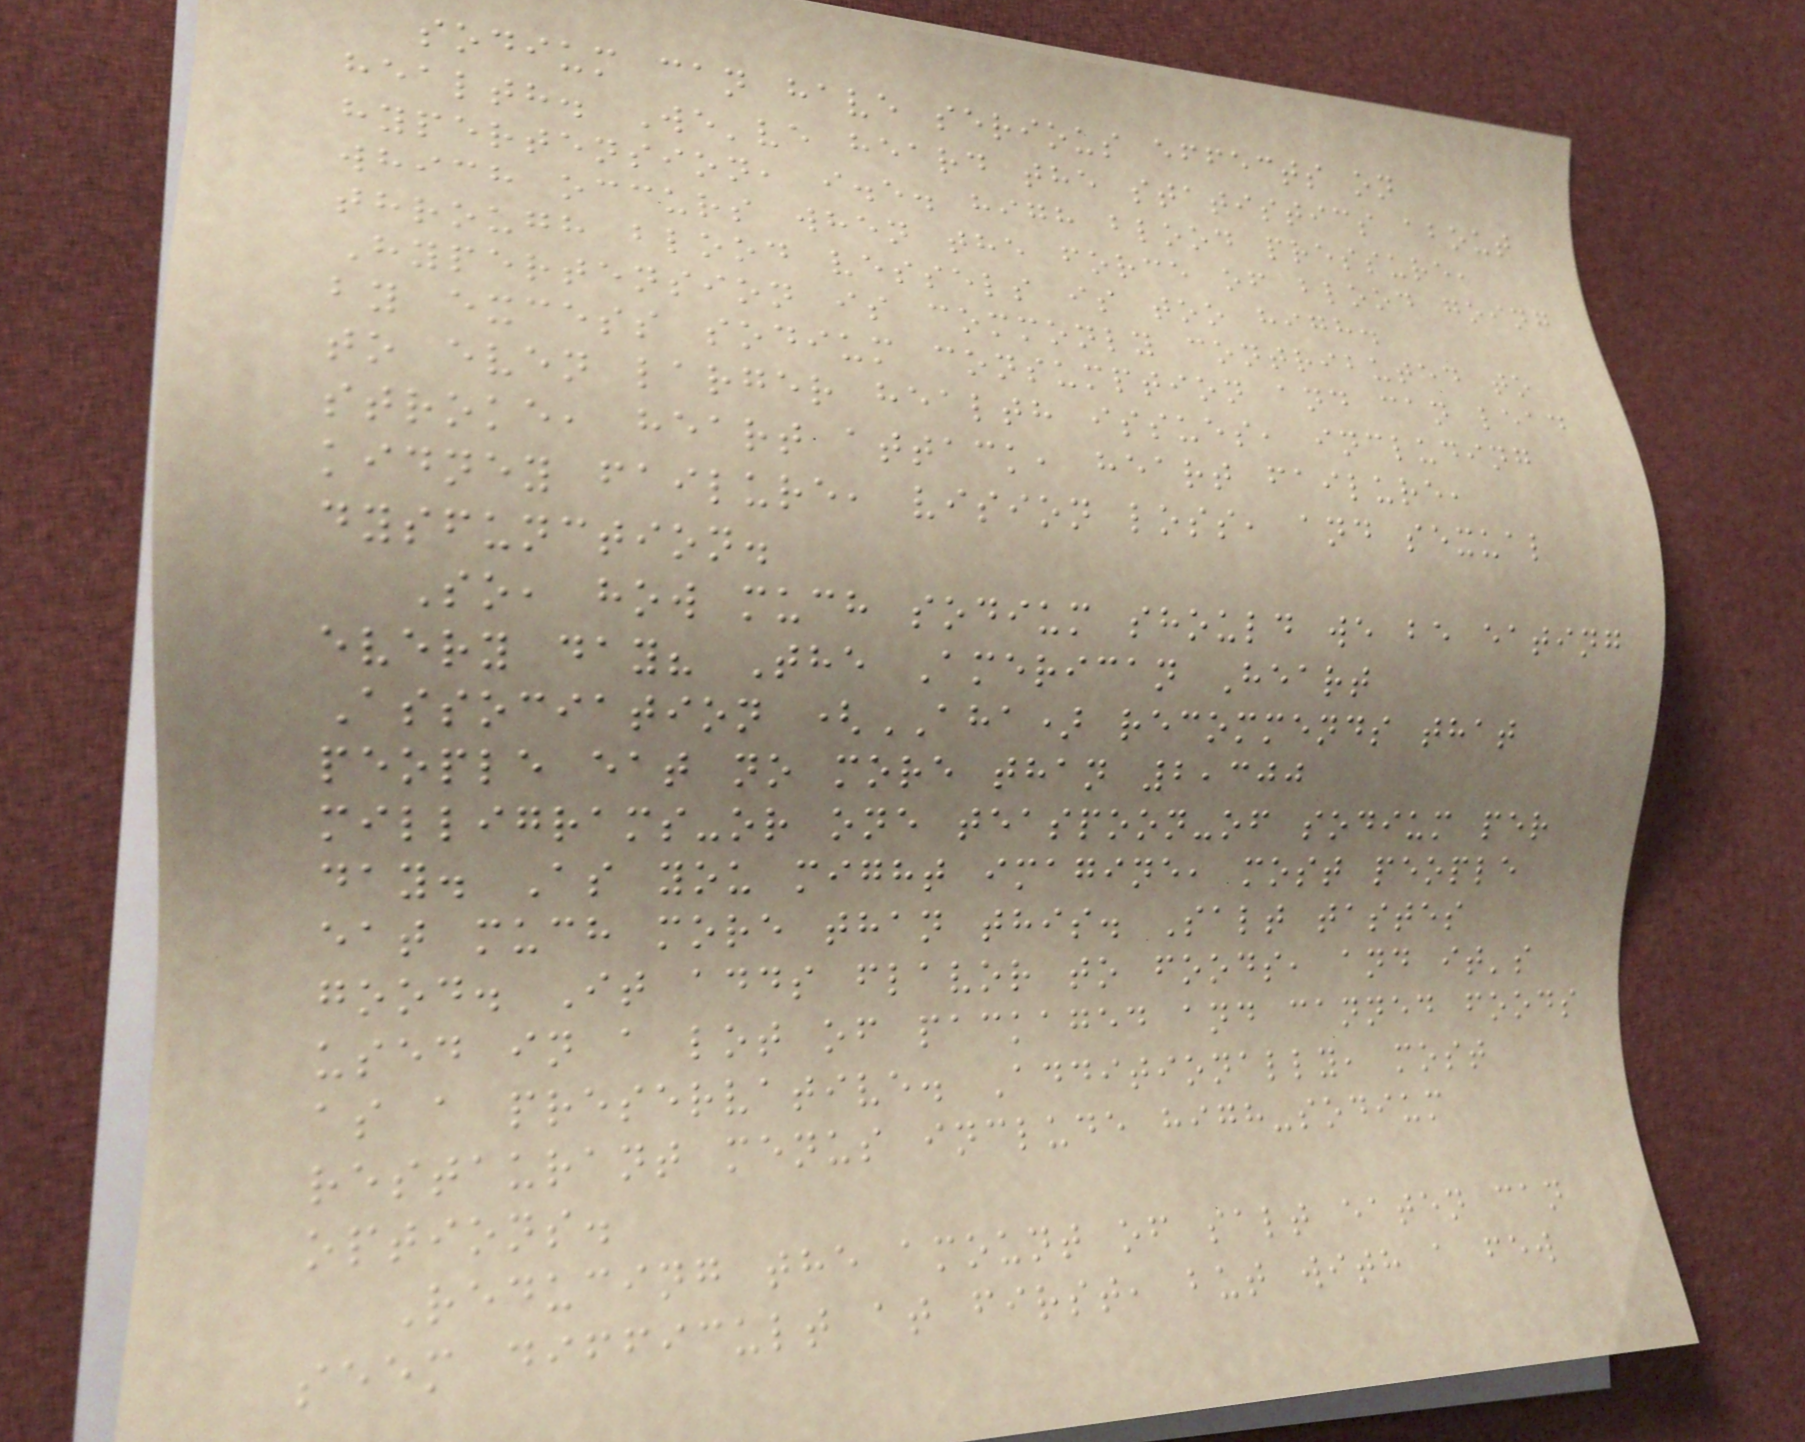sodium can have serious effects on
health. We've heard the statistics about
hypertension, i.e. high blood pressure,
which occurs when the force of blood going
through blood vessels is too high.
Hypertension is commonly contributed to
by excess sodium consumption and can lead
to even larger health issues, including
stroke, heart attack, heart failure,
kidney failure, vision loss, and sexual
dysfunction.
So, how much sodium should we be eating
every day? The American Heart
Association (AHA) recommends that
people eat no more than 2,300
milligrams-or one teaspoon-of sodium per
day. As you might imagine, most people
eat much more than this. Salt tastes
good. It adds flavor to foods, and it's
used in a lot of packaged and canned foods
as a preservative. Additionally, most
restaurant menus include high-sodium
options.
Reducing the amount of salt eaten can
seem difficult at first, but with a few
